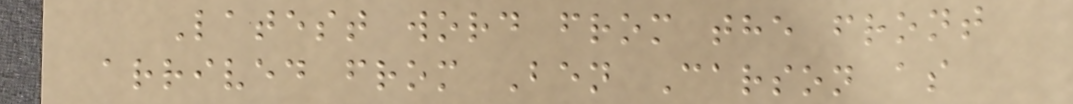Latest word from the front
arrived from Ben Carson as
